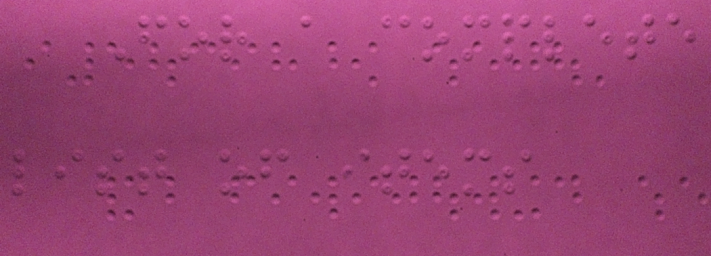For a complete
list of items
